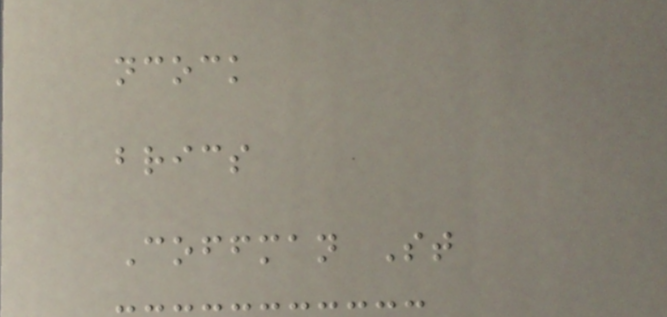ncock
brics
Coffman St
